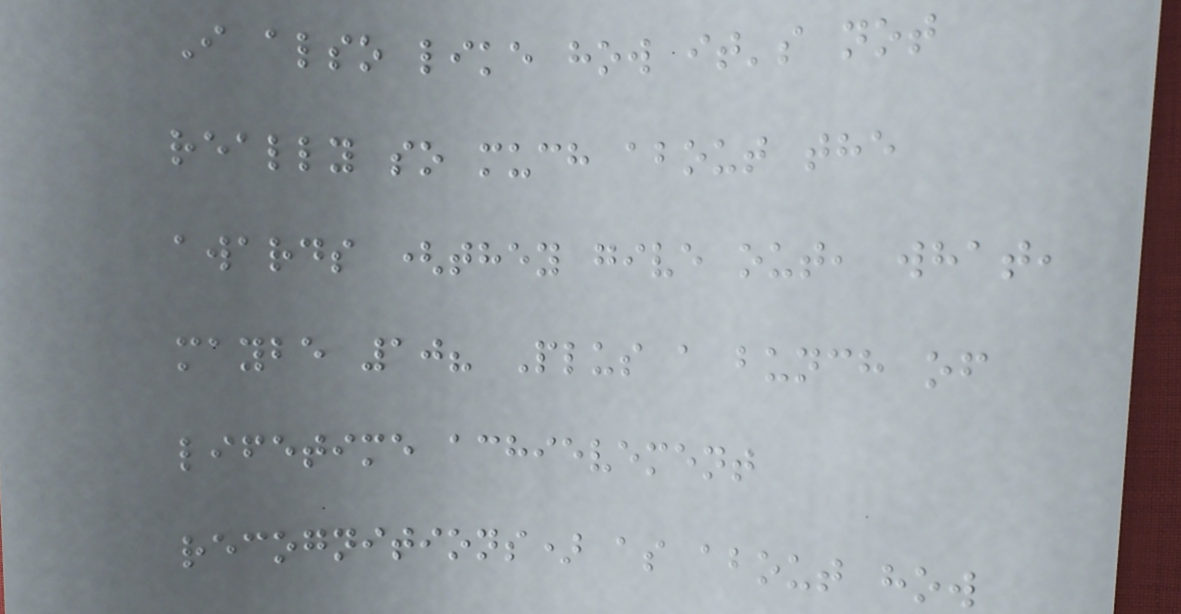I also like how it's not
really so much about the
awards (they give out, what,
maybe 10? Plus a bunch of
lifetime achievement
recognitions) as about how
